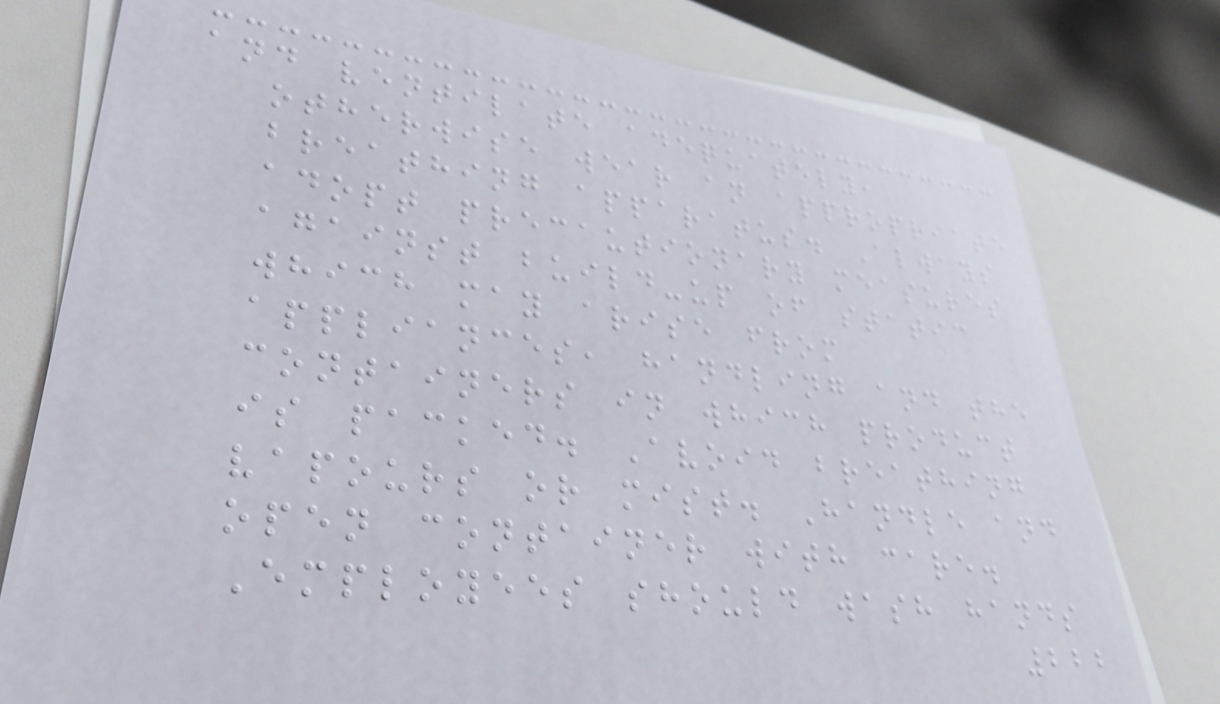and ventilate adequately,
otherwise wear an appropriate
breathing apparatus. Always
adopt precautionary measures
against build-up of static
which may arise from
appliances, handling and the
containers in which product
is packed. Avoid breathing
vapours or mist. Handle and
open container with care.
Employees should wash hands
222
